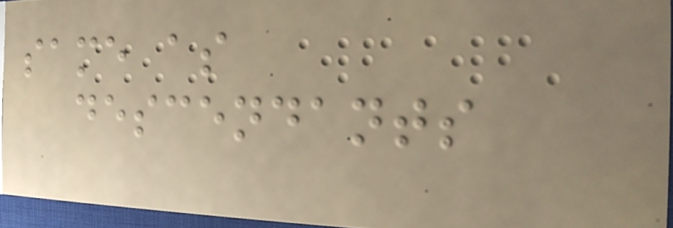same as
descendants
